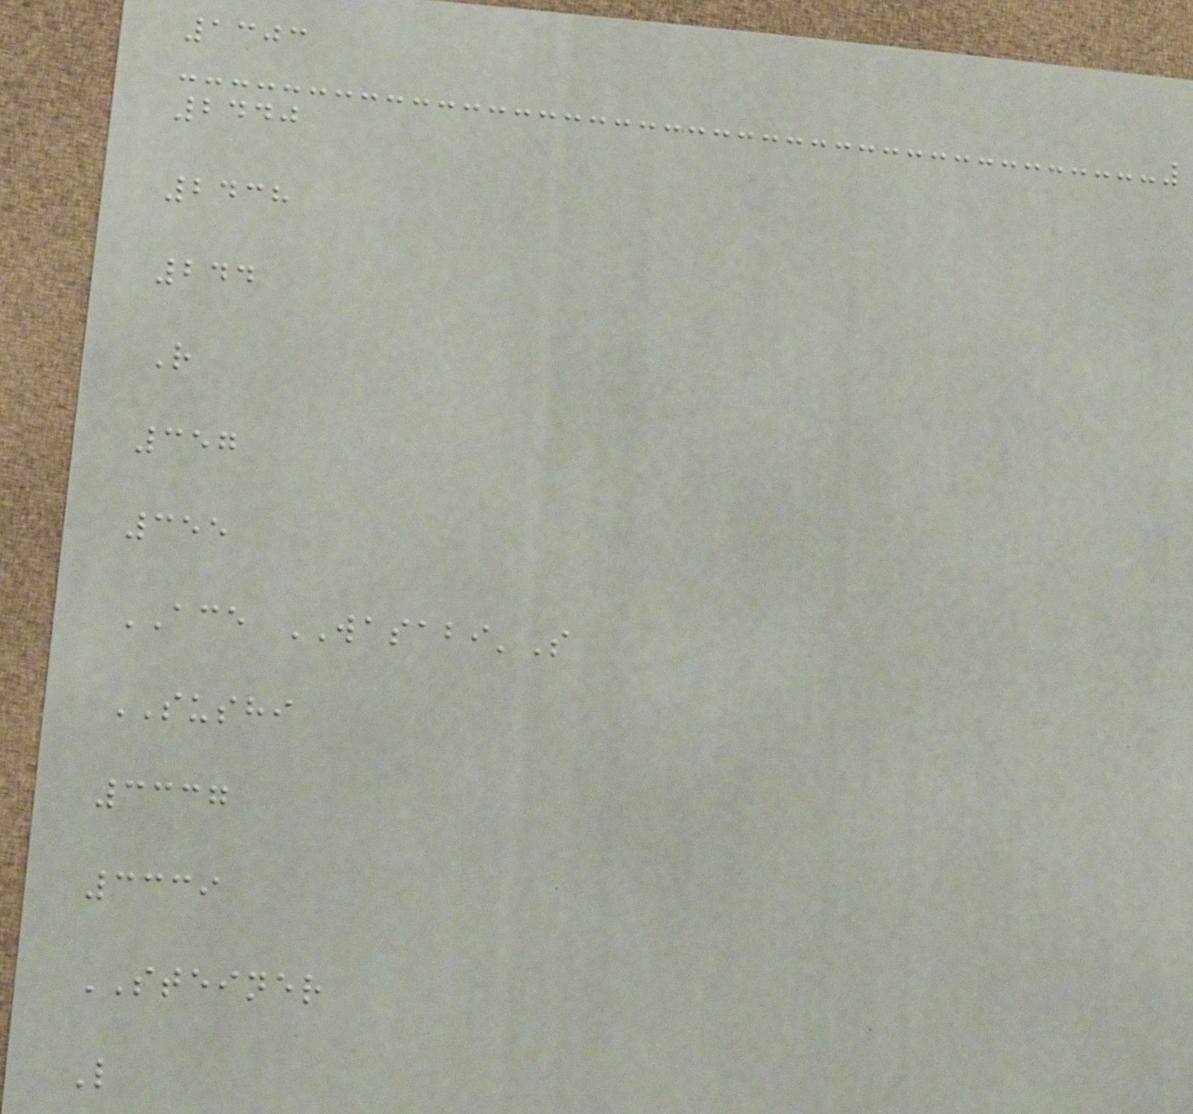1303
2440
2438
244
R
357
355
ACE WASABI'S
SUSHI
3337
3339
STEINER
L
